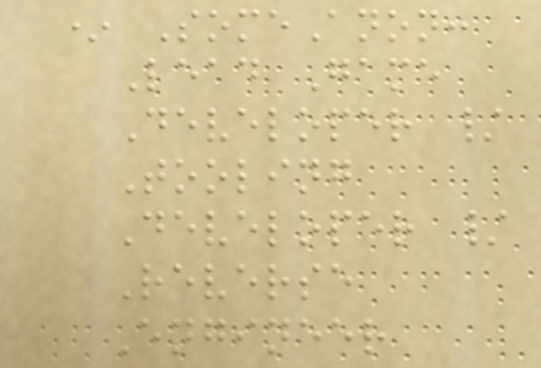* SomeAnon:
Lead Game
Developer /
Tooling
Developer /
Reverse
Engineer
